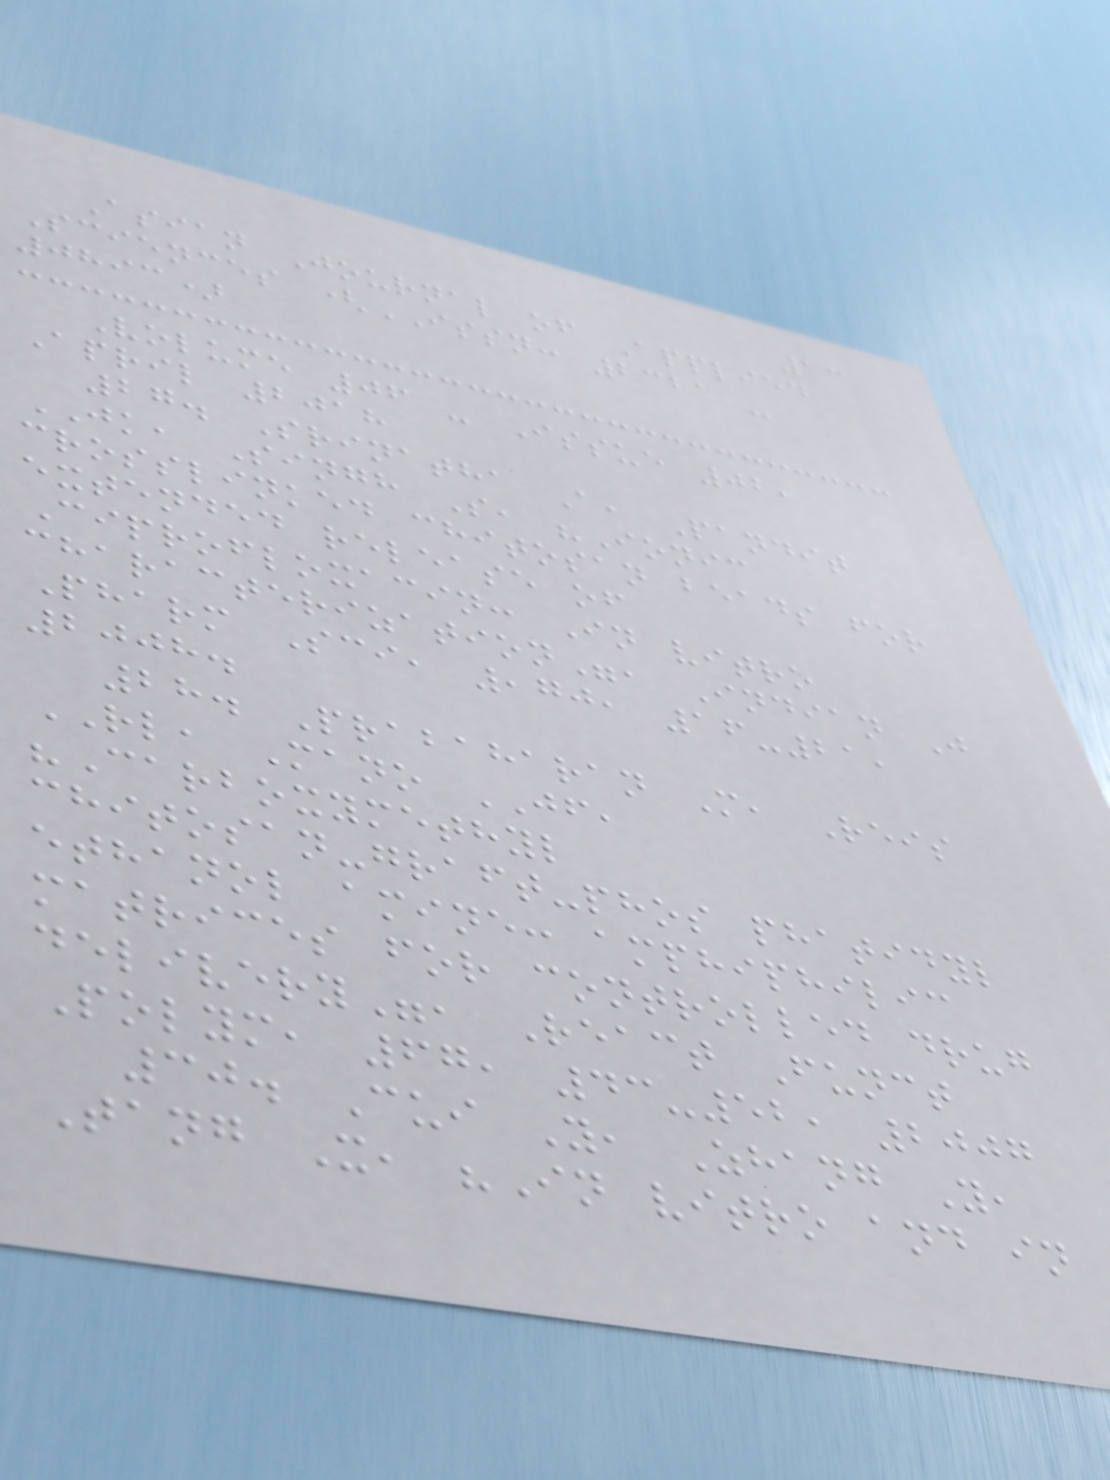13
Asian Journal of Applied
Sciences (ISSN: 2321 -
0893)
Volume 06 - Issue 02,
April 2018
27. Srinatha A, Pandit
JK, Singh S, "Ionic
crosslinked chitosan beads for
extended release of
Ciprofloxacin: In vitro
characterization", Indian J
Pharm Sci, ,70, 16-21,
2008.
28. Prabaharan M, Reis
RL, Mano JF,
"Carboxymethyl
chitosan-graft-phos phatidyl
ethanol amine: amphiphilic
matrices for controlled drug
delivery", React Funct
Polym, 67, 43-52, 2007
30. Cui Y, Zhang Y,
Tang X, "In vitro and in
